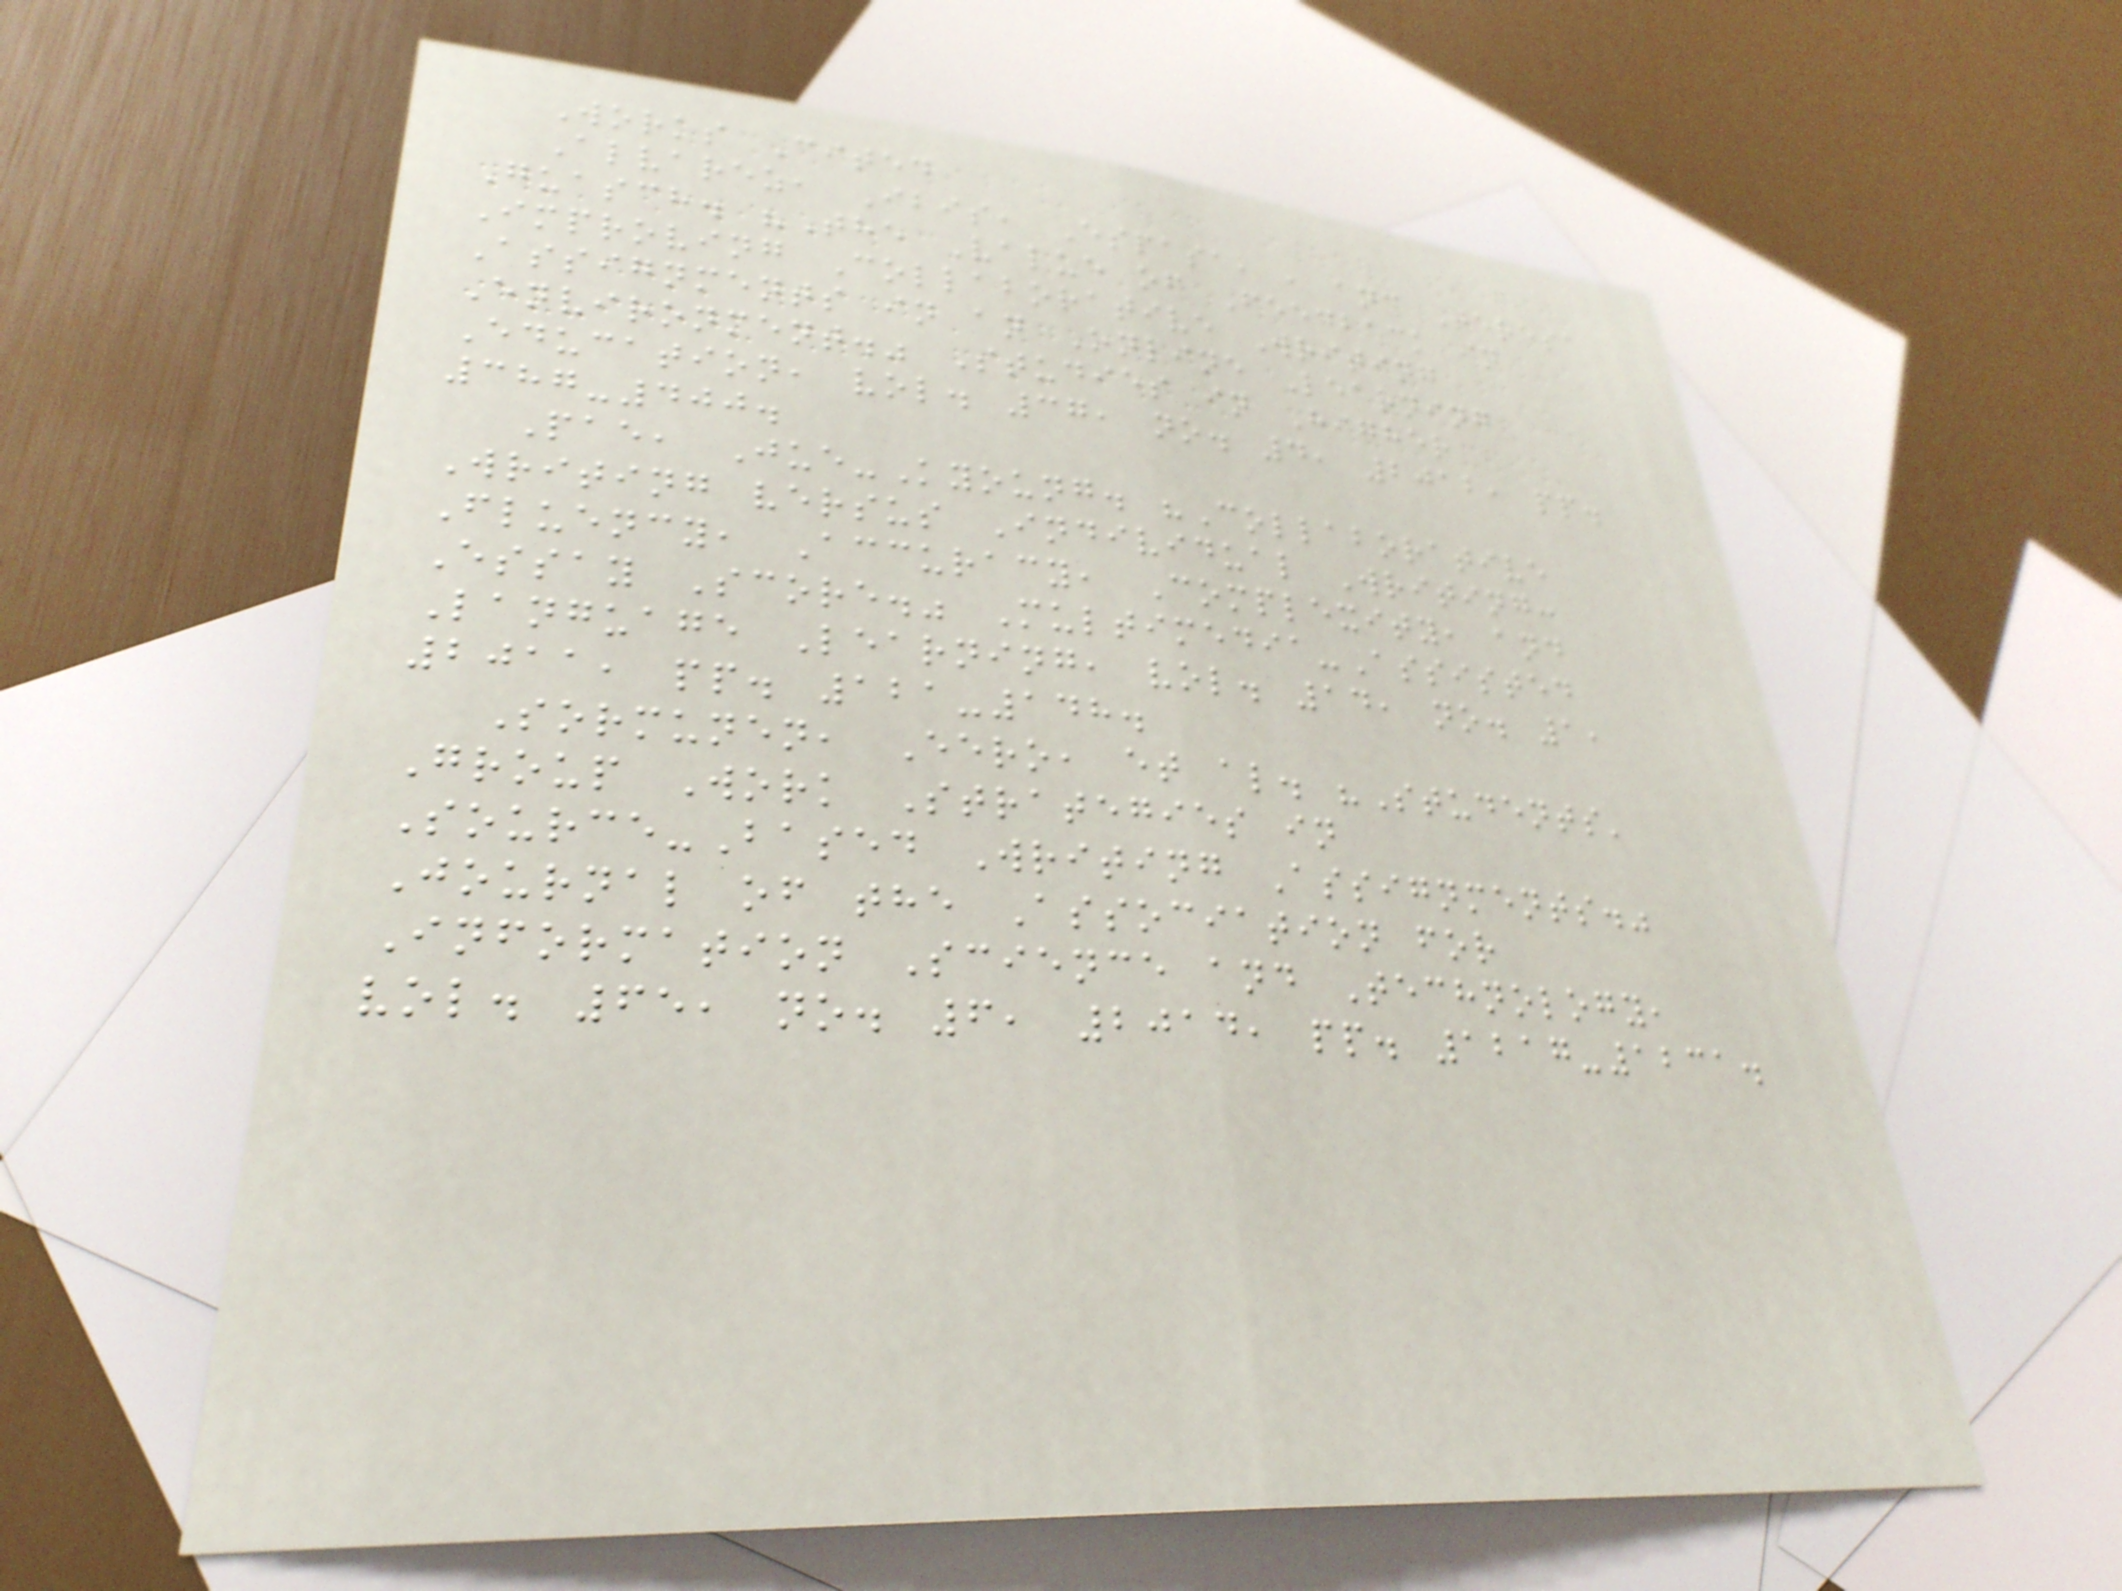Works Cited
Alvarez, Ibis, Espasa, , and Teresa
Guasch. "The Value of Feedback in
Improving Collaborative Writing
Assignments in an Online Learning
Environment." Studies in Higher
Education, vol. 37, no. 4, 2012, pp.
387-400.
Pae, Jue-Kyoung. "Collaborative
Writing versus Individual Writing:
Fluency, Accuracy, Complexity, and
Essay Score." Multimedia-Assisted
Language Learning, vol. 14, no. 1,
2011, pp. 121-148.
Sormunen, Eero, et al. "Students'
Group Work Strategies in
Source-Based Writing Assignments."
Journal of the Association for
Information Science and Technology,
vol. 65, no. 6, 2014, pp. 1217-1231.
